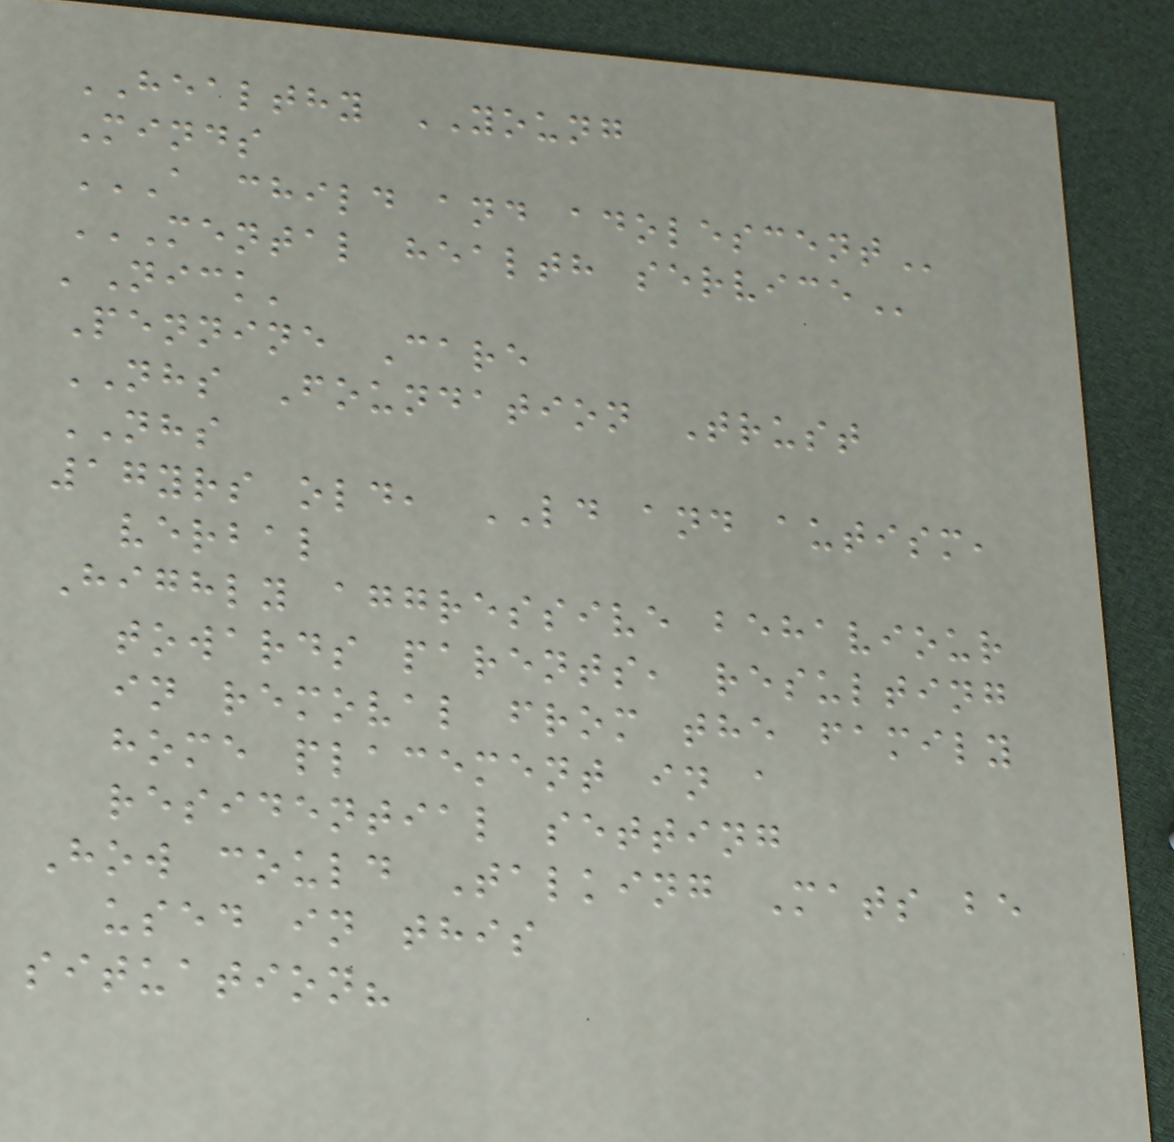HEALTHY YOUNG
Minds
A CHILD AND ADOLESCENT
MENTAL HEALTH SERVICE
'Nick'
Pennine Care
NHS Foundation Trust
NHS
17yrs old, LD and autism,
verbal
Highly aggressive behaviour
towards parents, resulting
in removal from the family
home placement in a
residential setting
How could Talking Mats be
used in this
situation?
